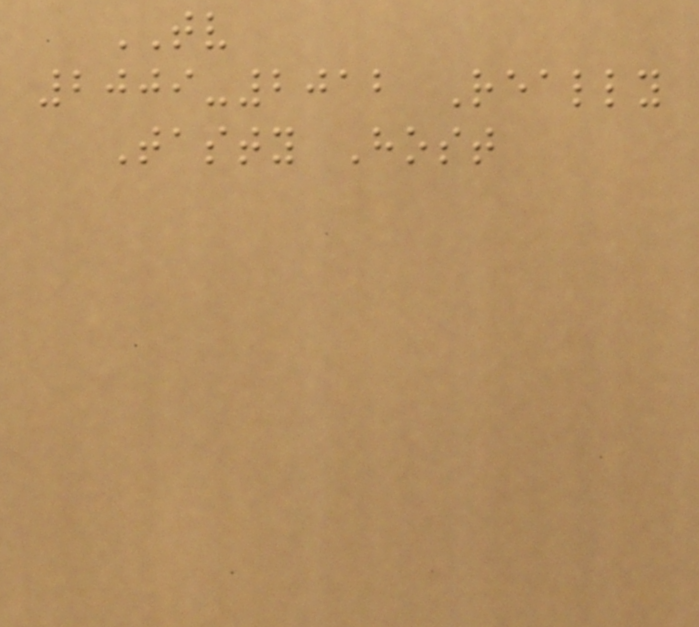TV
2009-2012 Really
Tasty Host
